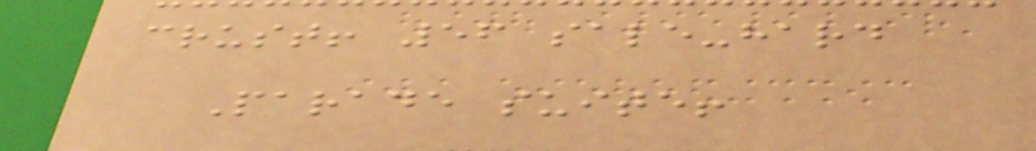crust! 56 sale-hard
Parade suite!
